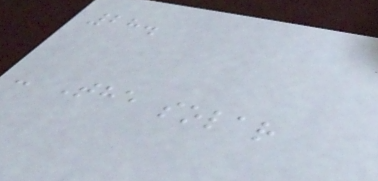28.
- The solar
